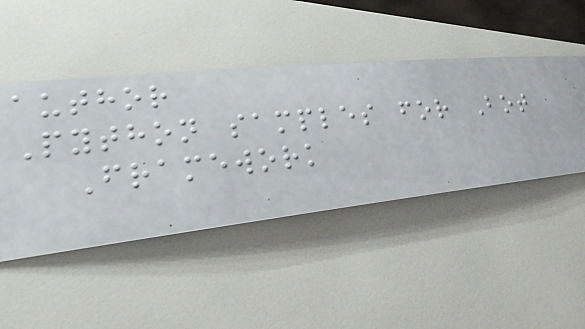author
Python samples for Bot
Framework
